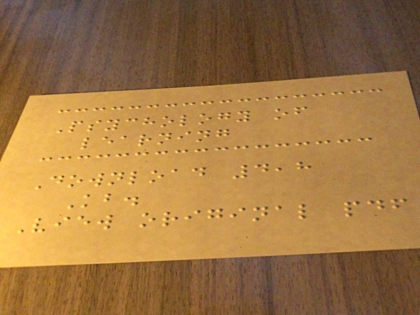Psychology of
learning
Download 4,8
Kb.
View original pdf
